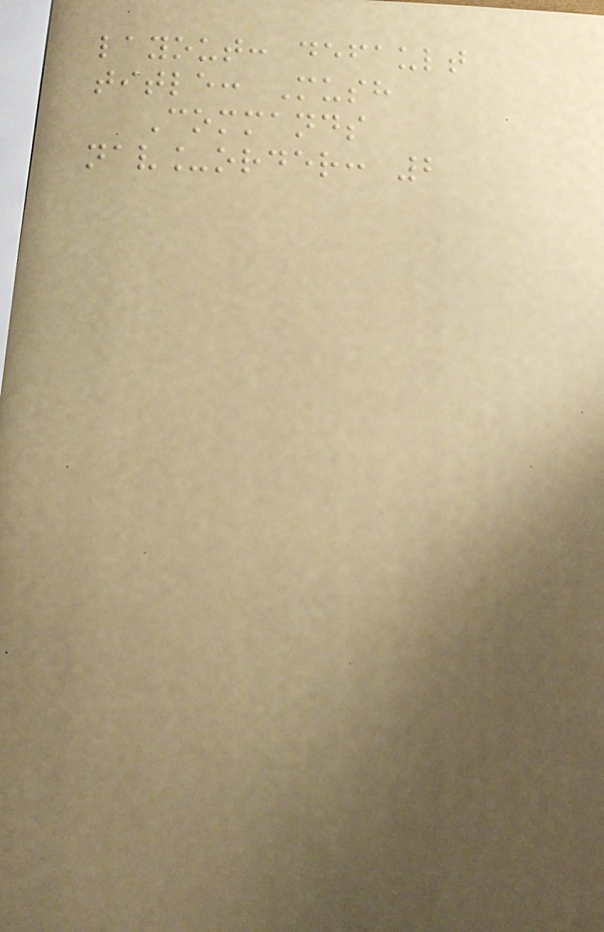layout: default
title: Mush
Commands
nav_order: 2
